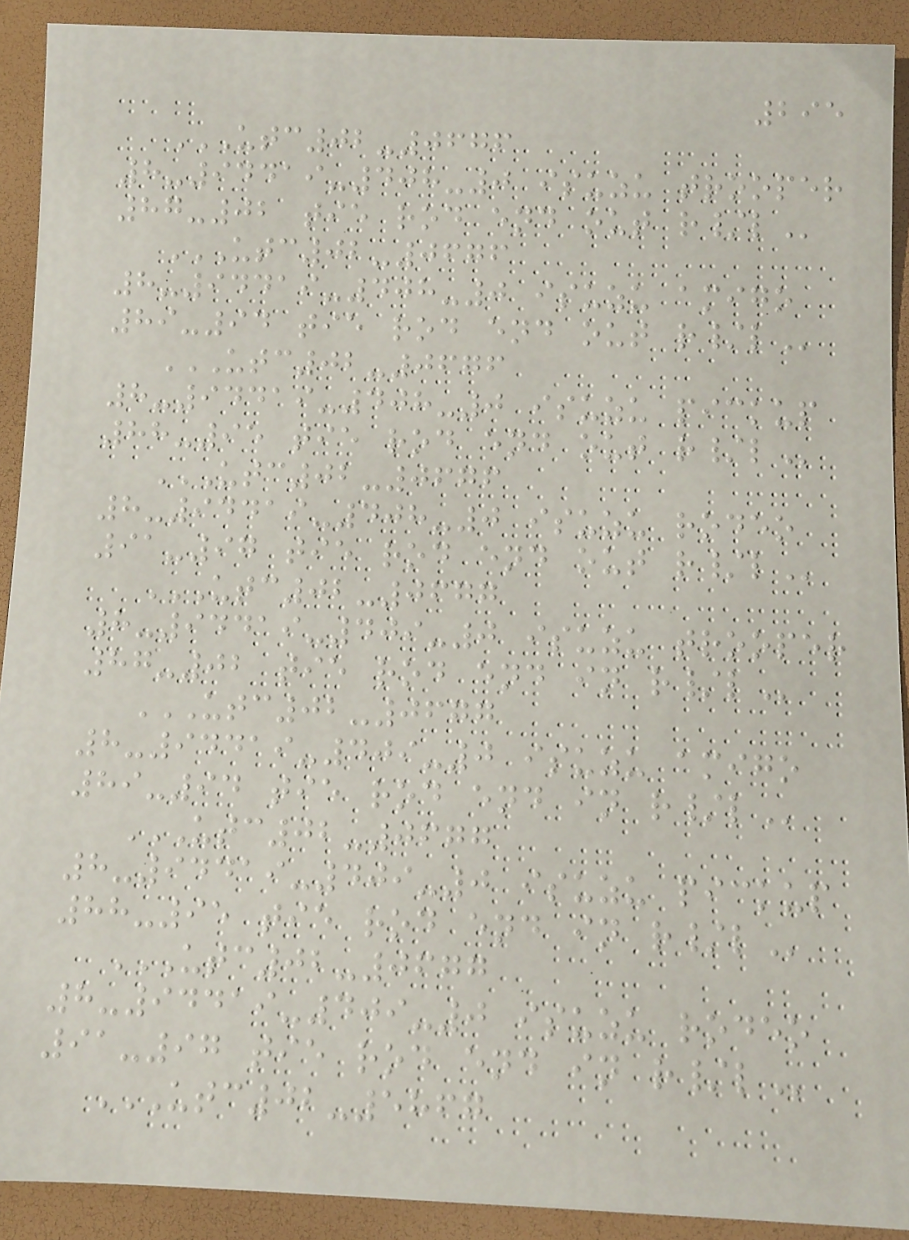295
UTC02-0676
8-94419-408-0 ISUZU TROOPER
87-02 TIE ROD END OUT R/L
UTC02-0676
8-94419-408-0 ISUZU AMIGO
89-94 TIE ROD END OUT R/L
UTC02-0676
8-94419-408-0 ISUZU PICKUP
88-95 TIE ROD END OUT R/L
UTC02-0676
8-94419-408-0 ISUZU RODEO
91-97 TIE ROD END OUT R/L
UTC02-0677
8-94419-409-0 ISUZU TROOPER
87-02 TIE ROD END IN R/L
UTC02-0677
8-94419-409-0 ISUZU AMIGO
89-94 TIE ROD END IN R/L
UTC02-0677
8-94419-409-0 ISUZU PICKUP
88-95 TIE ROD END IN R/L
UTC02-0677
8-94419-409-0 ISUZU RODEO
91-97 TIE ROD END IN R/L
UTC02-5867
